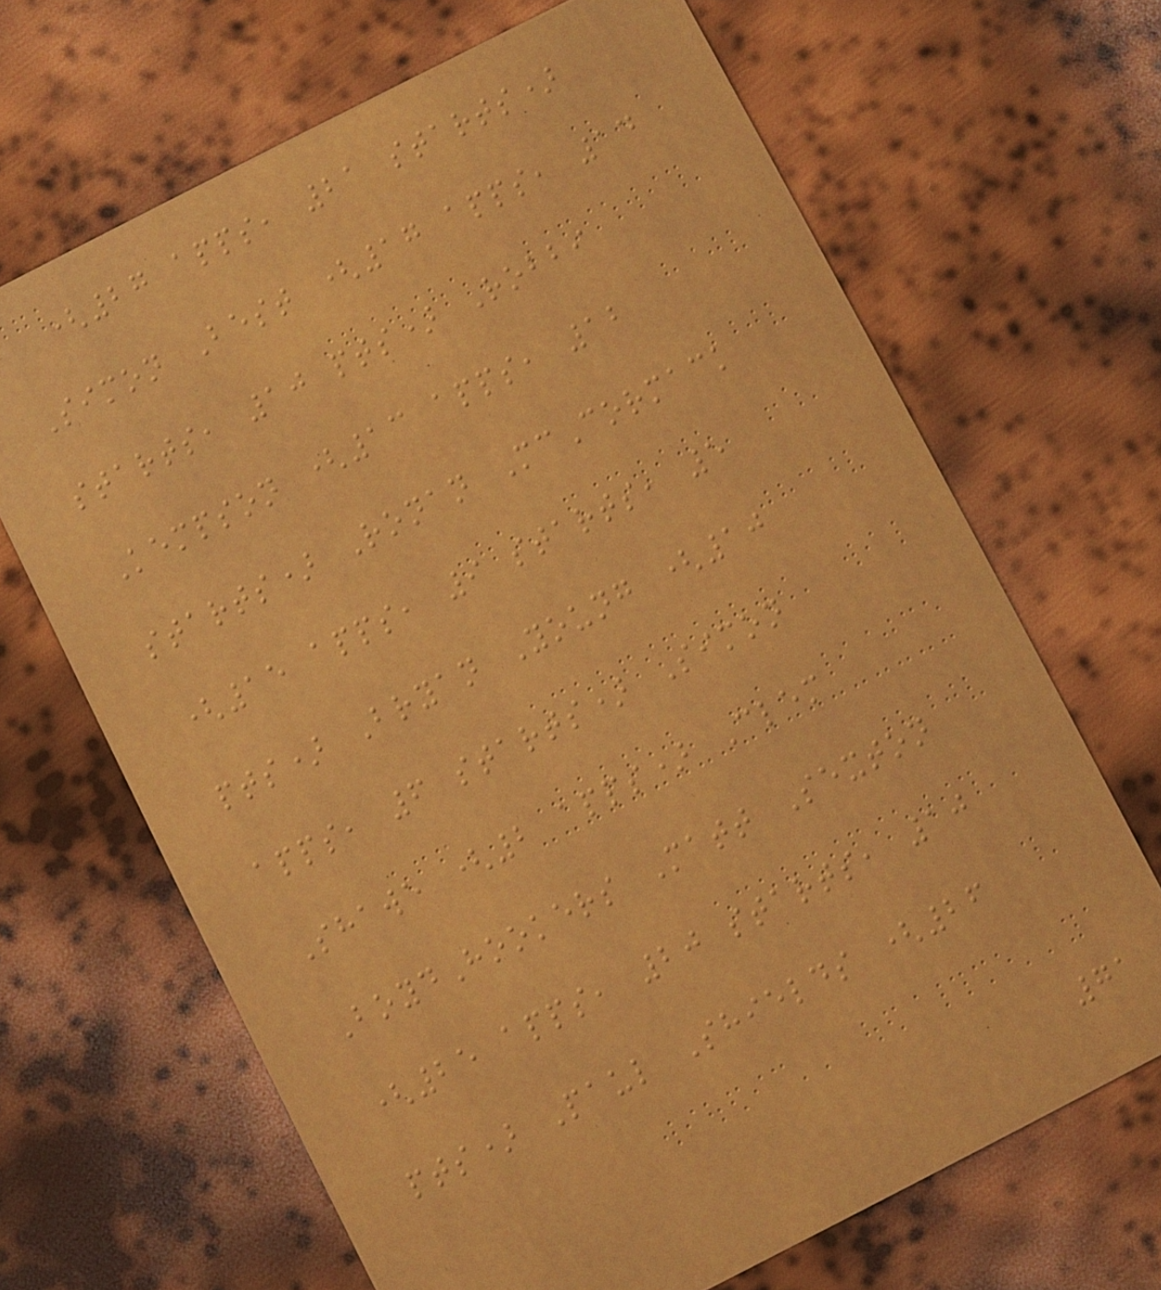(27 apps, 21 starts)
Simon Best (17 apps, 14
starts, 10 pts) Robbi
Kempson (13 apps, 12
starts) Ronan McCormack
(15 apps, 9 starts, 5
pts) Bryan Young (10
apps, 6 starts) Simon
Shawe (2 apps) Clem
BoydHookers Matt Sexton
(25 apps, 20 starts, 10
pts) Paul Shields (26
71
